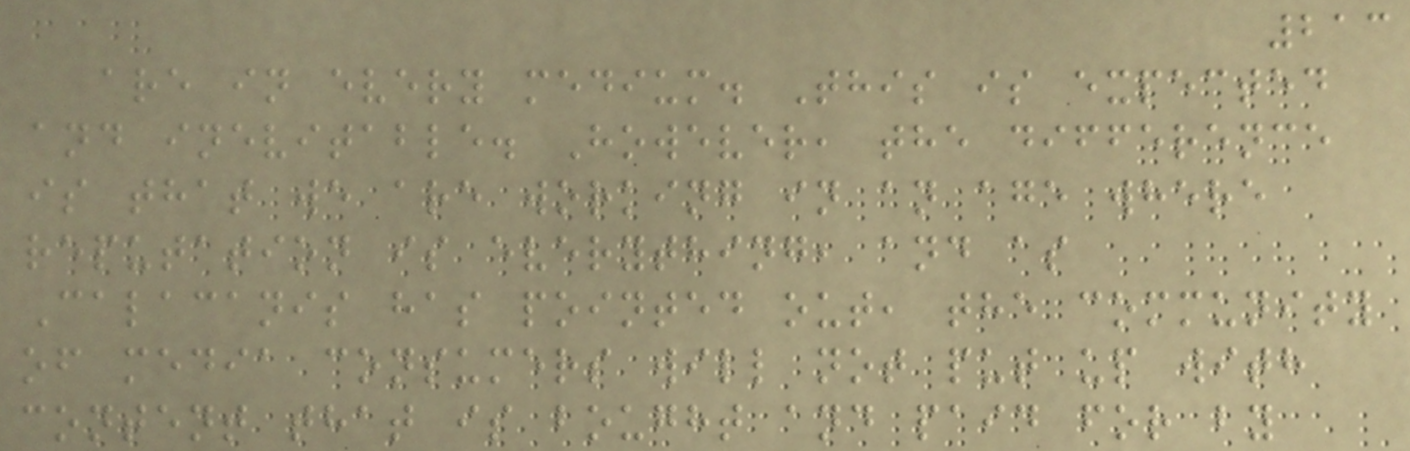213
are in every medium. This is expected
and inevitable. However, the difference
is that we are working in an age where
reputation is everything, and as
Calacanis has pointed out, the community
of media consumers will not put up with
content that is bought and paid for by
